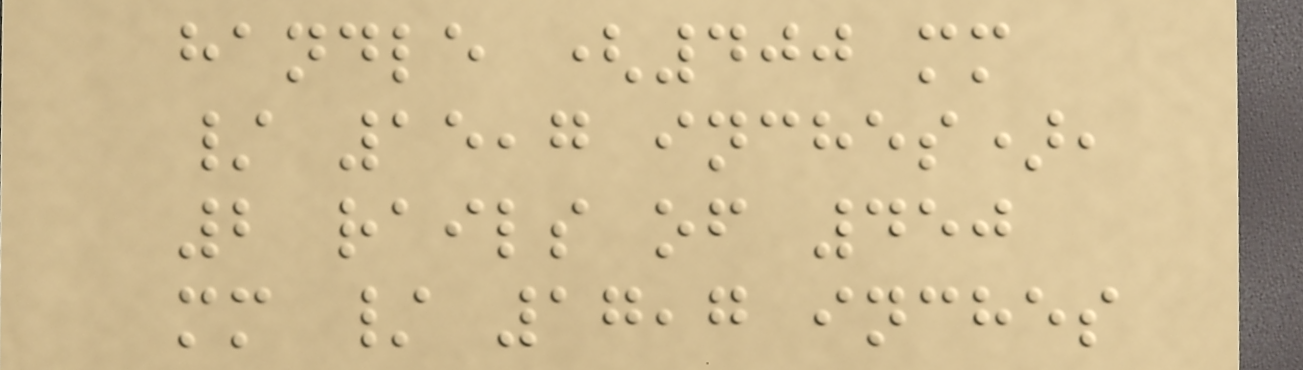handle (400 mm
/ 15,7 inches),
2 rails of 450
mm / 17,7 inches
